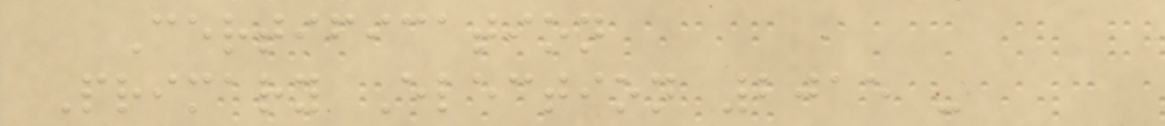Certification
Primary Election 2015 -
